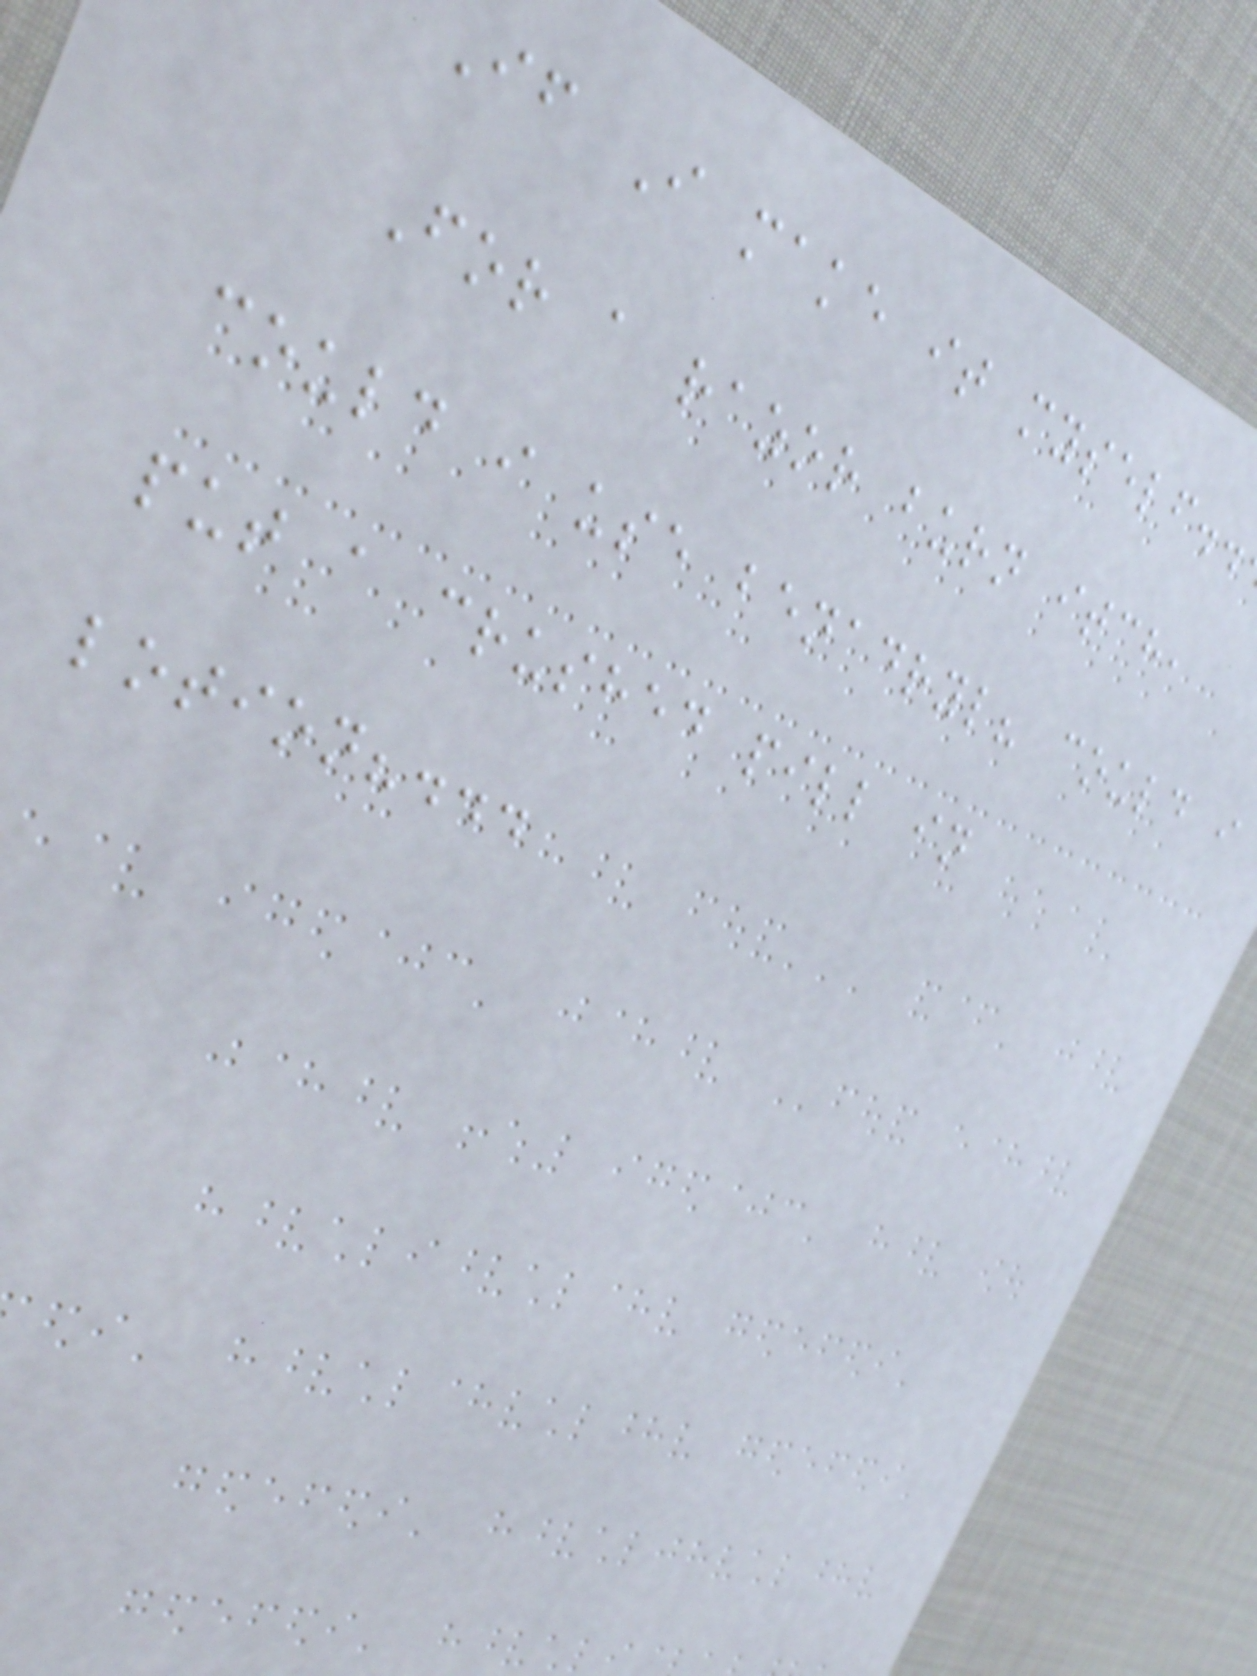If I make it myself..
For a razor burn itch,
could i use benadryl? could i
put a crushed pill in
lotion?...
